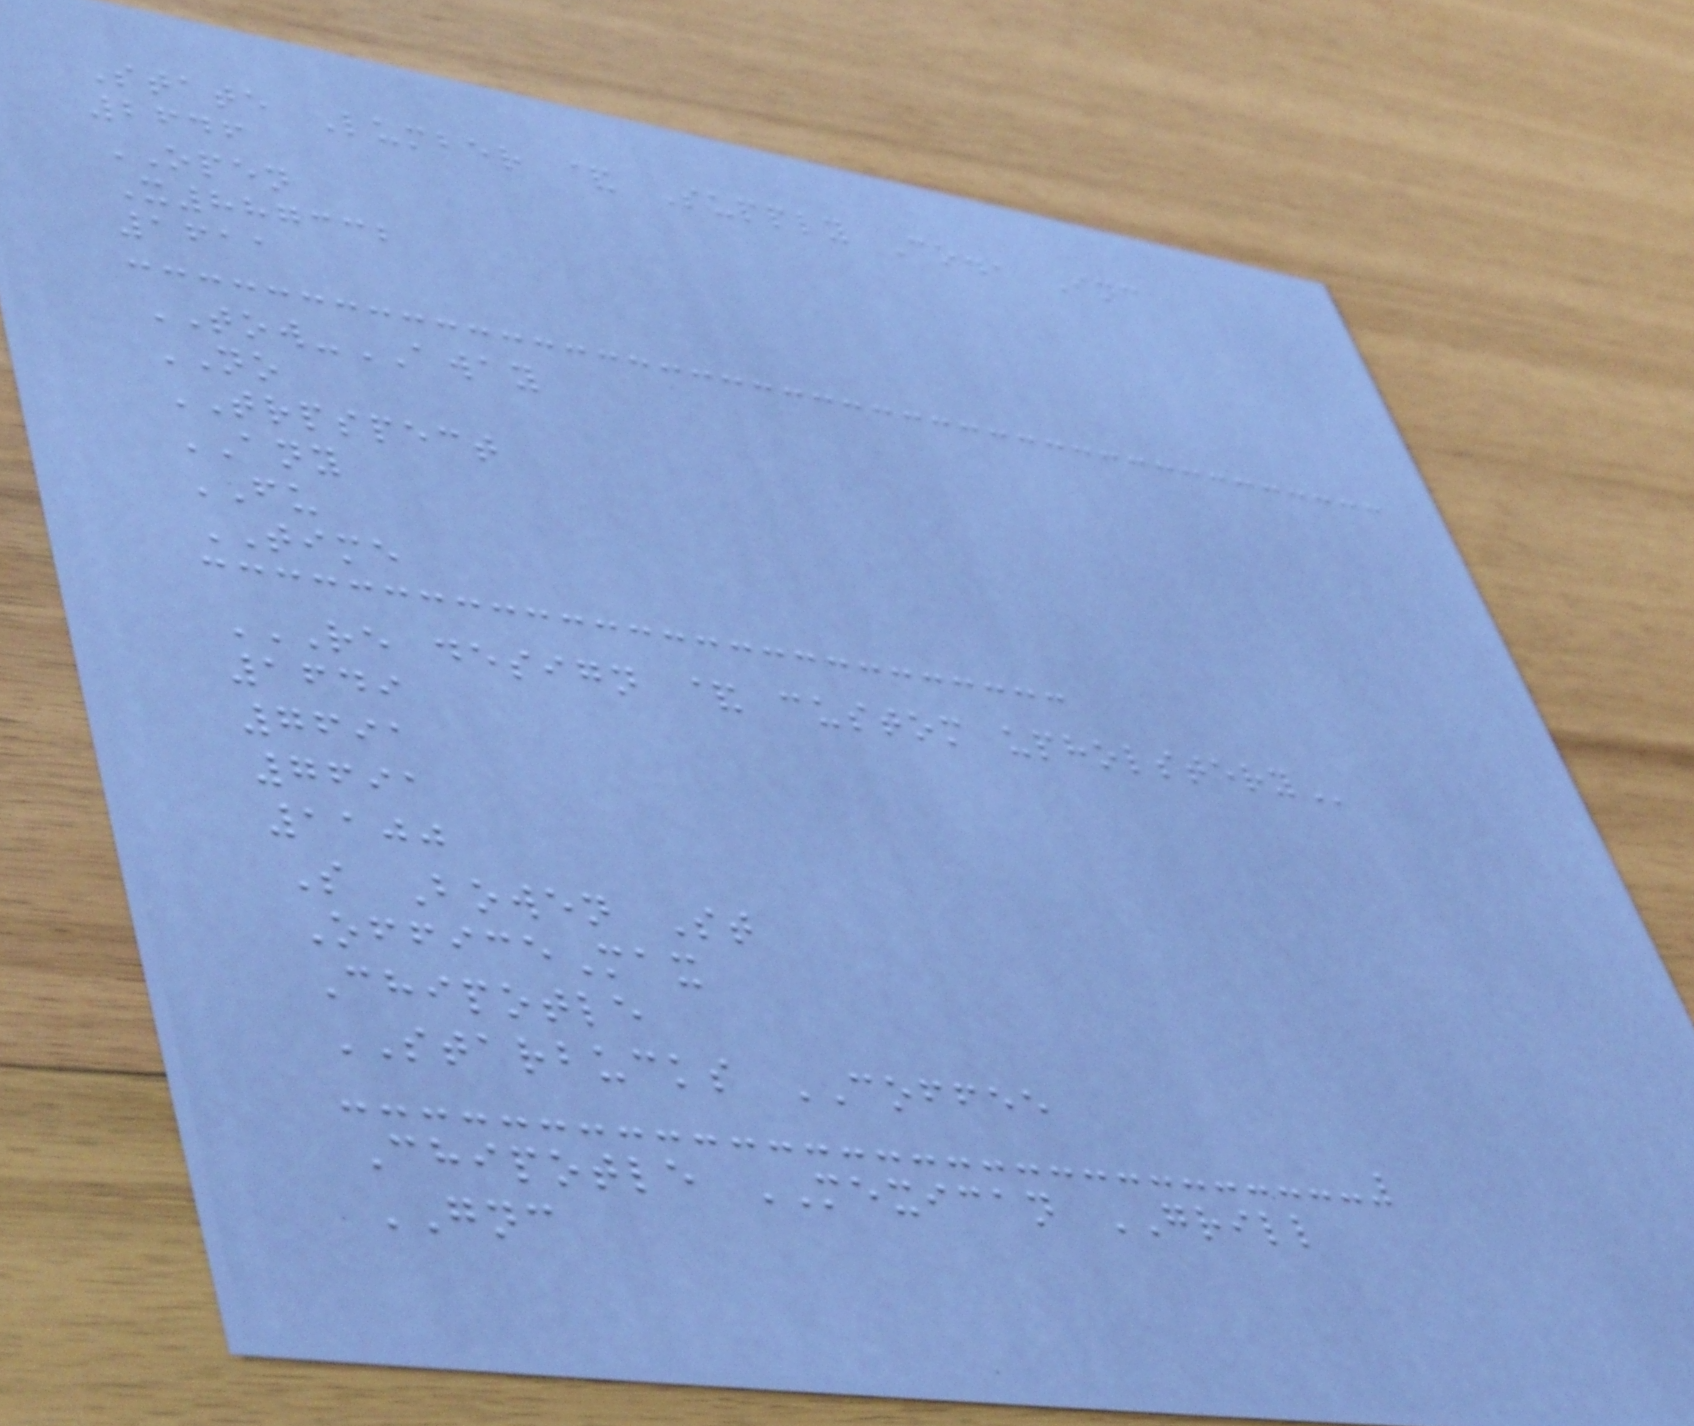State Lumber & Supply Co., Inc
2646
OPEN
X887332
1611
TOW-AWAY
NO
TRPSPECT
ANY
FU
TIME
RE DESIGN & CUSTOM UPHOLSTERY
1649
7691
7691
1100
S Bowen St
OfficeMax
Chipotle
STARBUCKS COFFEE
Chipotle MEXICAN GRILL
GNC
